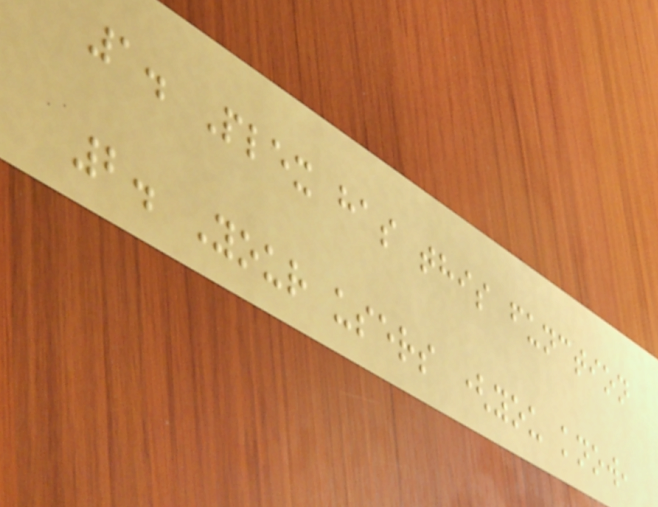1. Plex has this function
2. Your users (you know,
